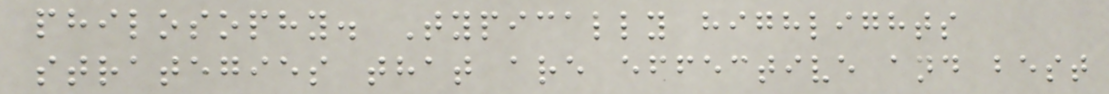philosophy. Typically highlights
strategies that are effective and best
